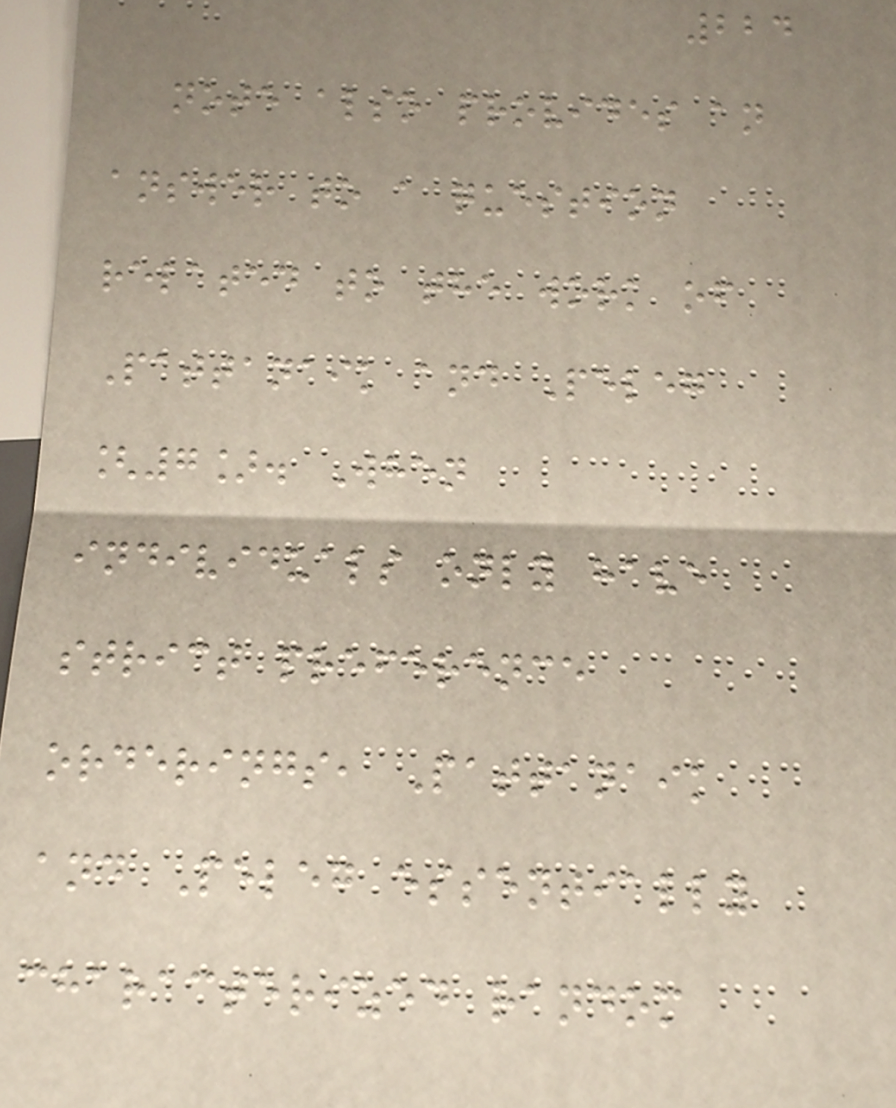224
note also provides an
answer to a question
related to the work of
Pattanaik and Peleg
[7]. When
individuals only have
strict preference
orderings, Pattanaik
and Peleg essentially
characterized random
